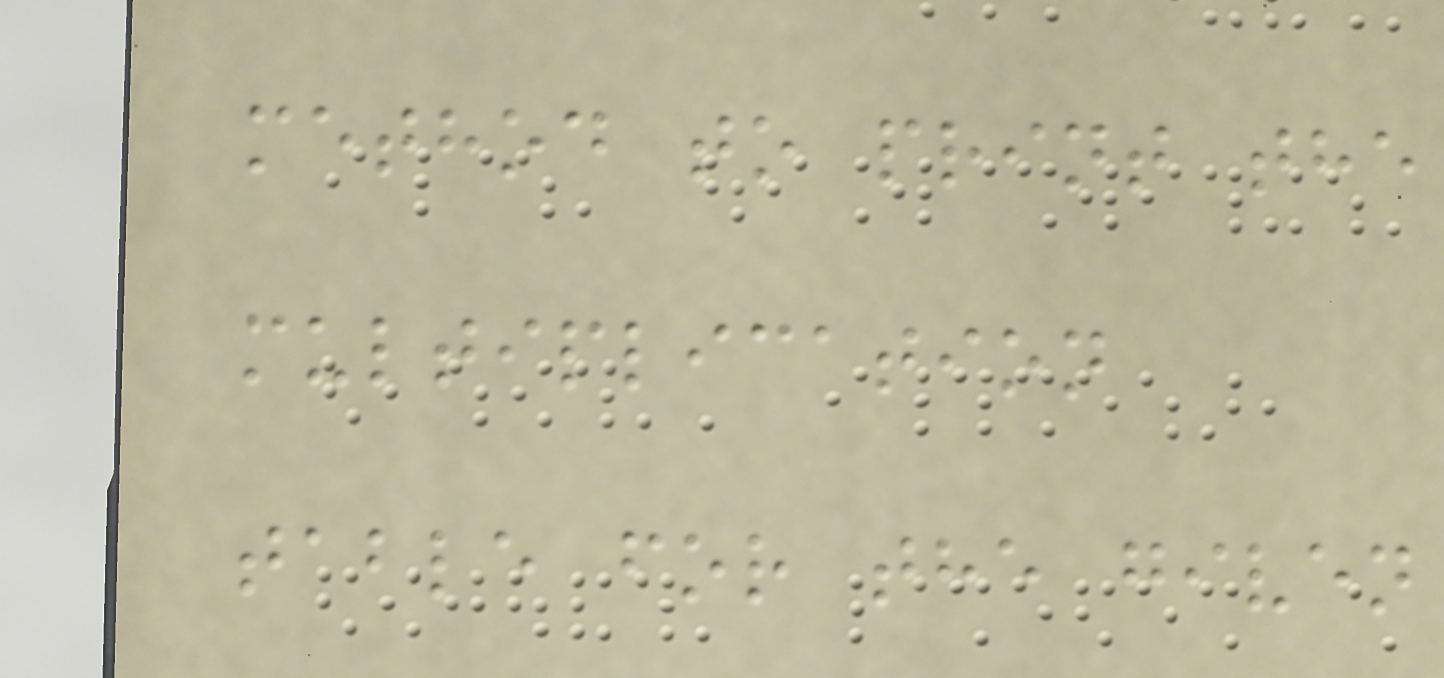method to print the
multiplication
table for the given
